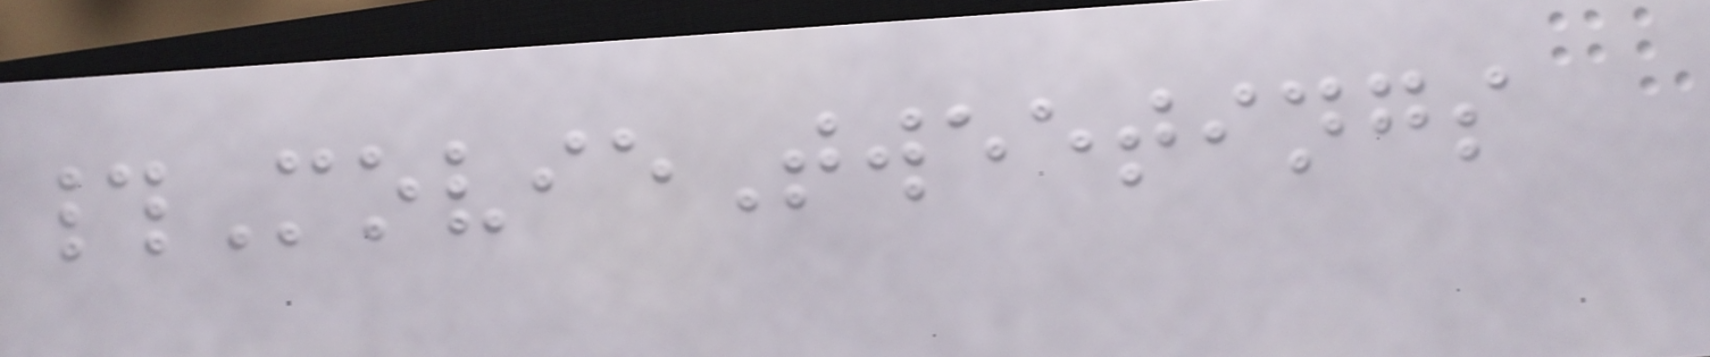#MovieTweetings
